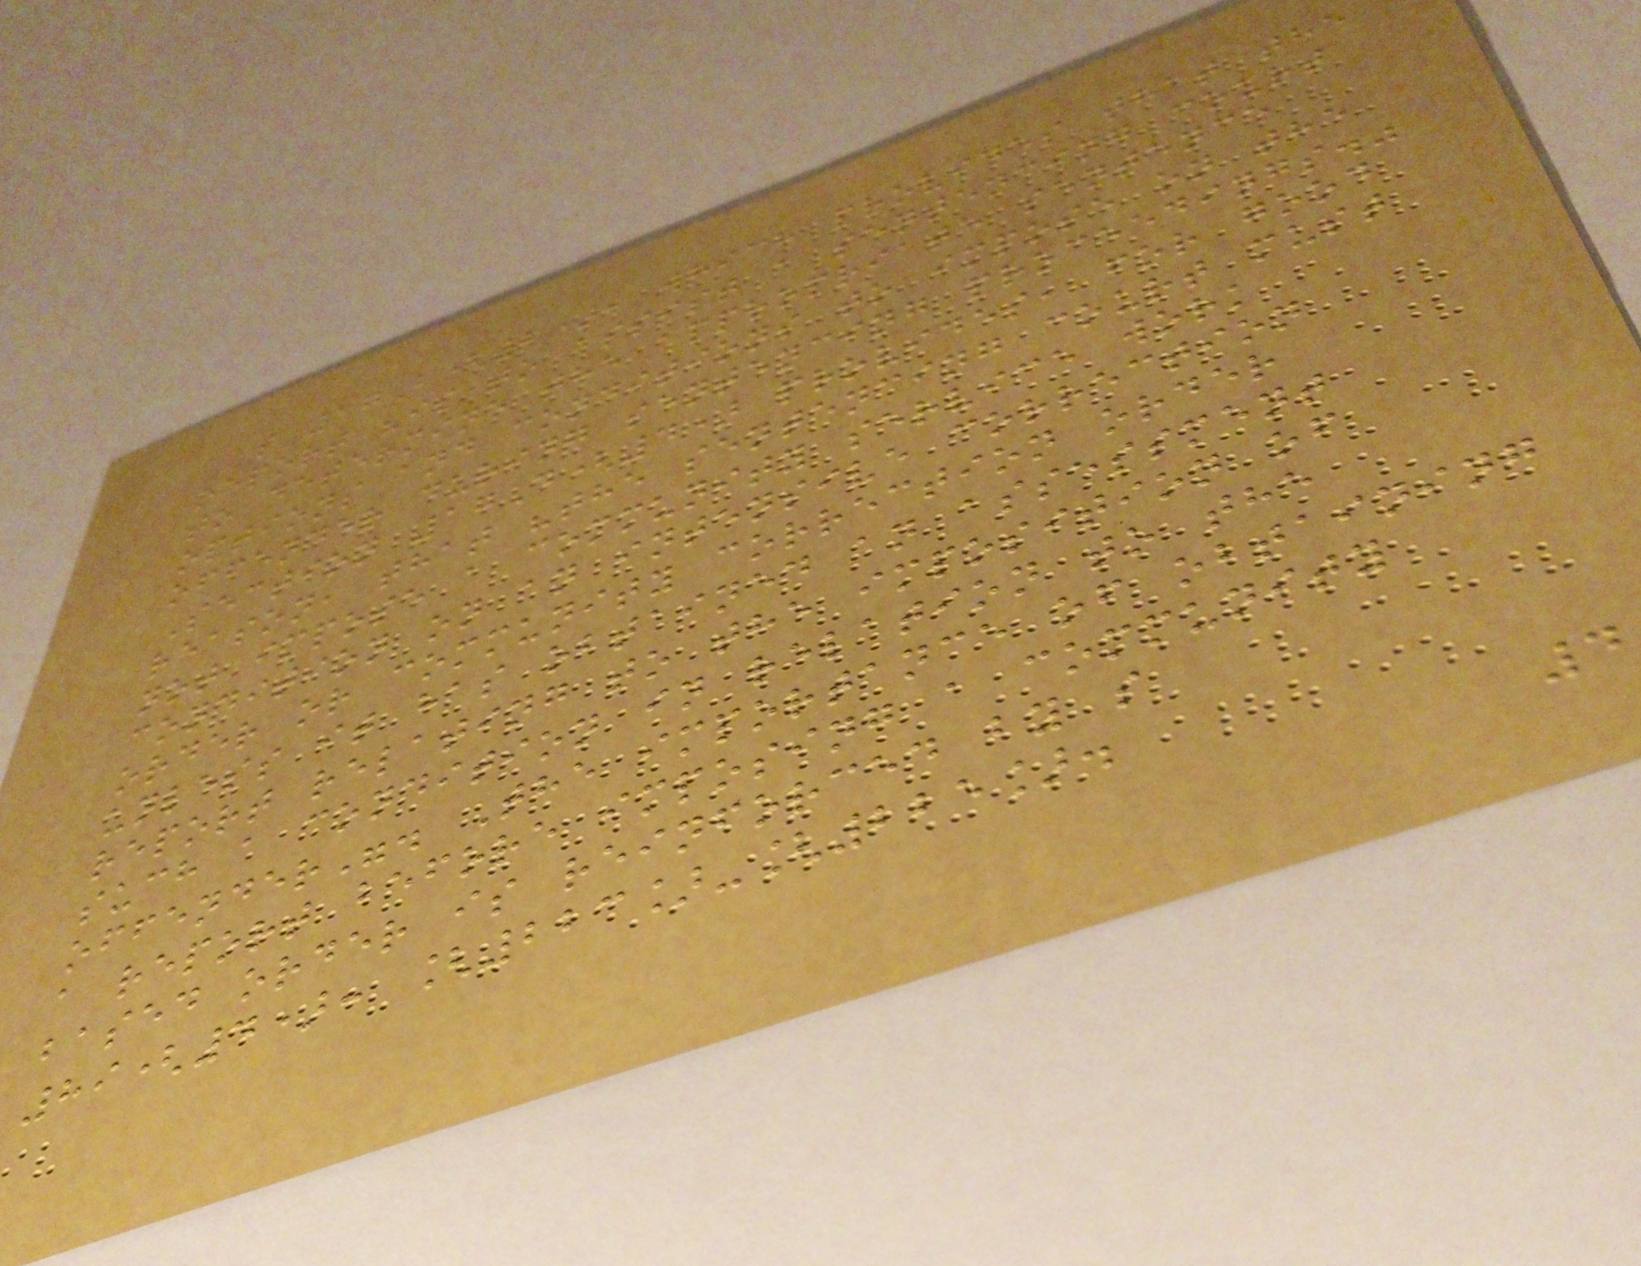s 17B(2), which provides that the
report "is to assist a sentencing court
to determine the appropriate sentence
options and conditions to impose on the
offender during sentencing proceedings."
Section 17D(4) provides, for good
reason, that "the sentencing court must
not impose a community service work
condition on an intensive correction
order or community correction order
unless it has obtained an assessment
report relating to the imposition of
such a condition in relation to the
offender". The importance of obtaining
a report before imposing a community
based order is reinforced by s
89(4): [223]-[225].
4
